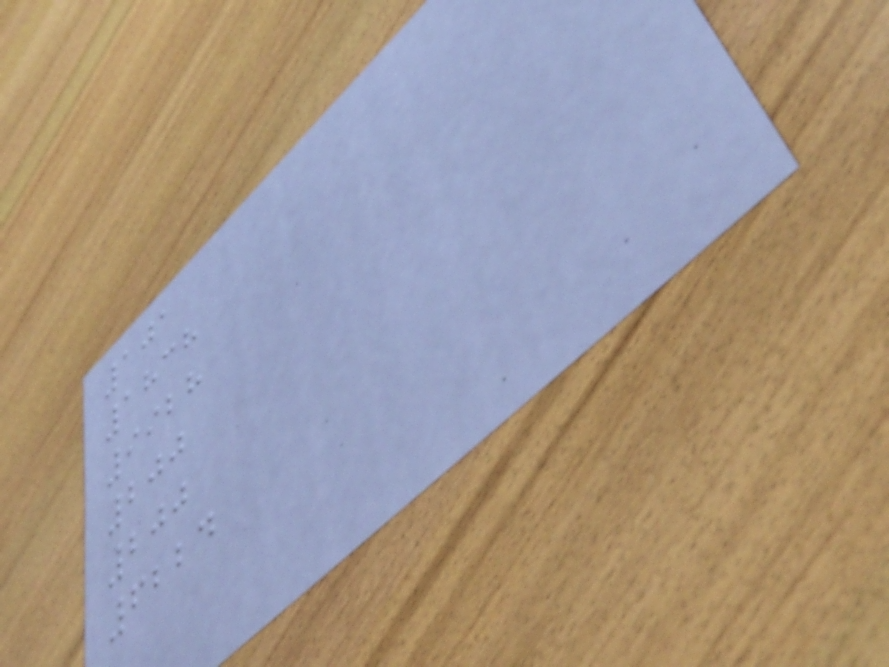101
1838
9928
200
200
6224
